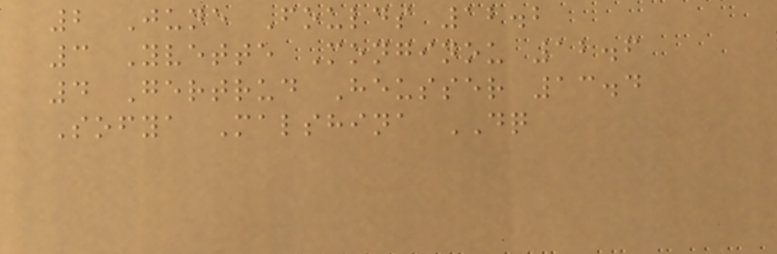2 June Foulds 12.2
3 Yvette Monginou 12.6
4 Gertrud Heusser 13.4
Sofya Malshina DQ
